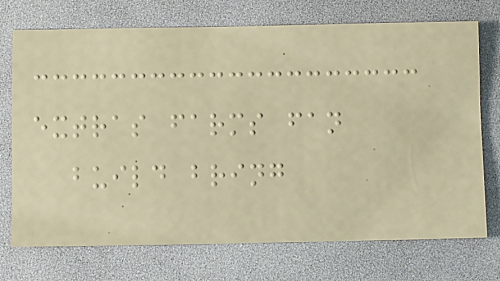extras farms fan
build bring
